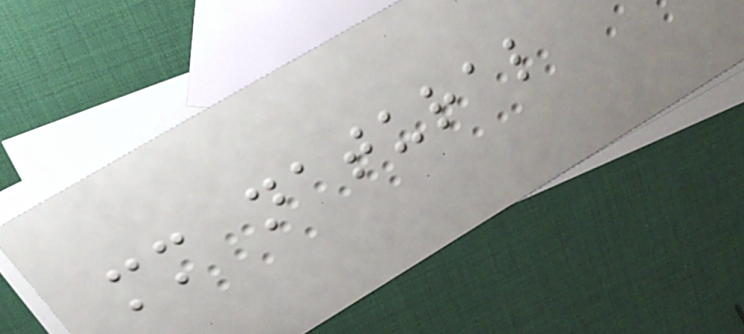mm natural
